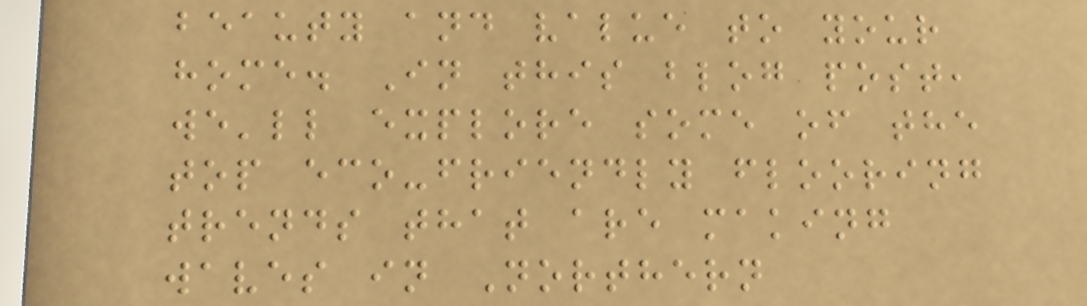beauty and value to your
home. In this blog post,
we'll explore some of the
top eco-friendly flooring
trends that are making
waves in Northern
